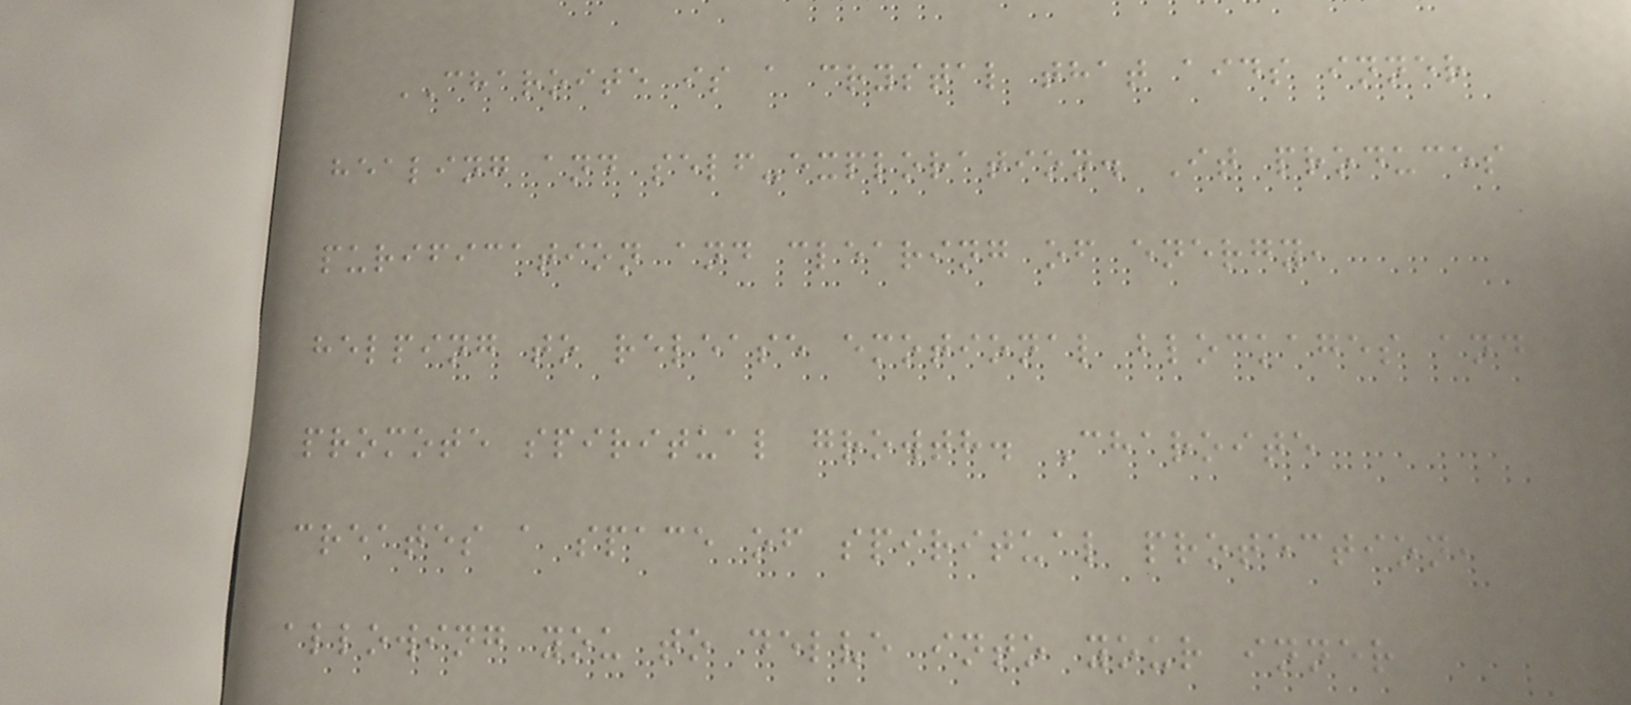CHAROITE is a crystal that aids inner
healing and self-exploration. It produces
purification and clearing of energy,
helping to release emotional blockages and
promote spiritual growth. Charoite
creates a space of spiritual protection,
allowing you to delve into your inner
